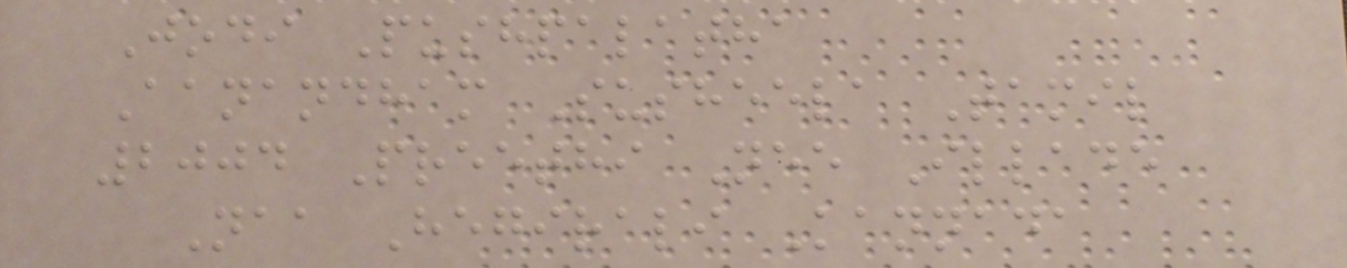Jodi Pushpalatha
Aanandham Susheela Tamil
2004 Preethi Nee Illade
Naa Hegirali Kannada
